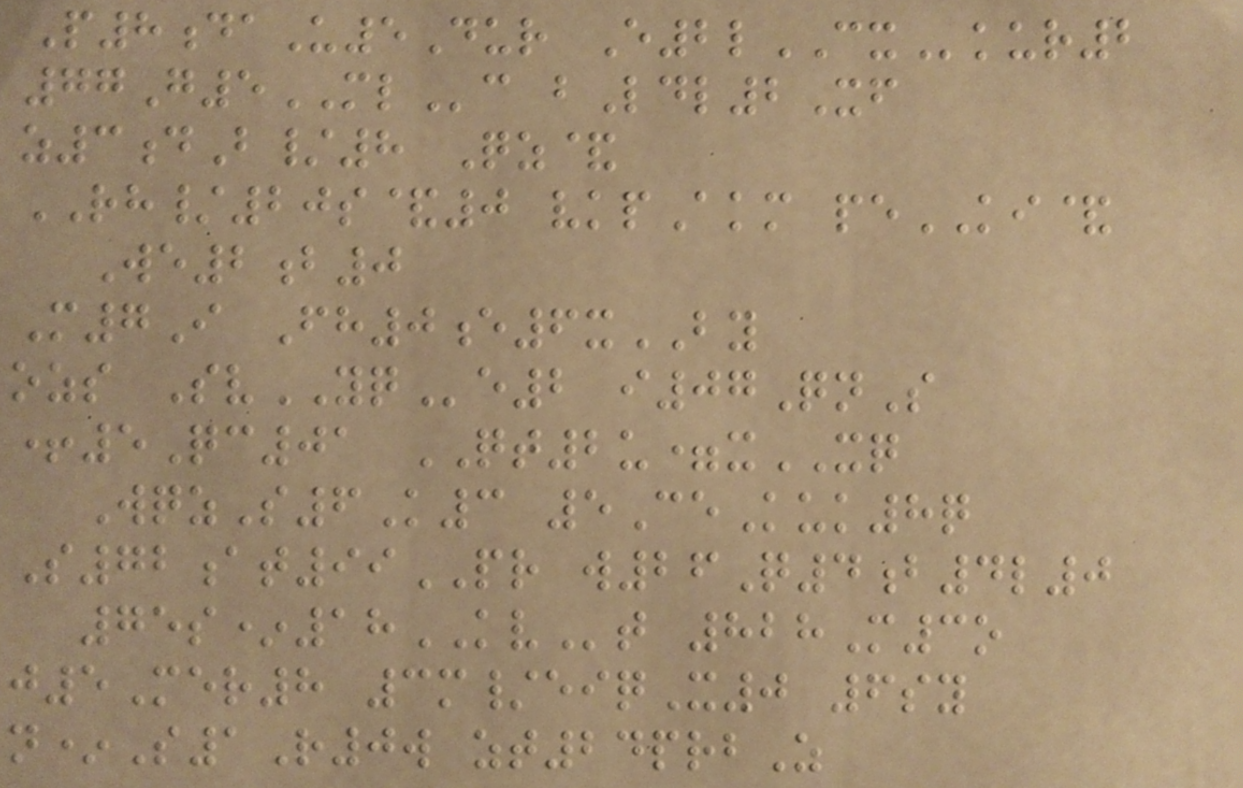P8daU5Dur E2lCXkur2
77G5MLc bLdl2Xf
z3dB/8 Qz&
RH/20s&0 vkpAkm peKI&
We2b0
M7I Fh0e6xBY
ozs SvYQe2 i07QnS
+5Qc01 QT2u=xXQ
WqzS6K3 5CeKuk8q
S72at99PR w26Q4b4l0
75s*18KVt 828M3o
j5Mer8 3m/eiqX0 6sy
n*S1R0w zt24prbZ
